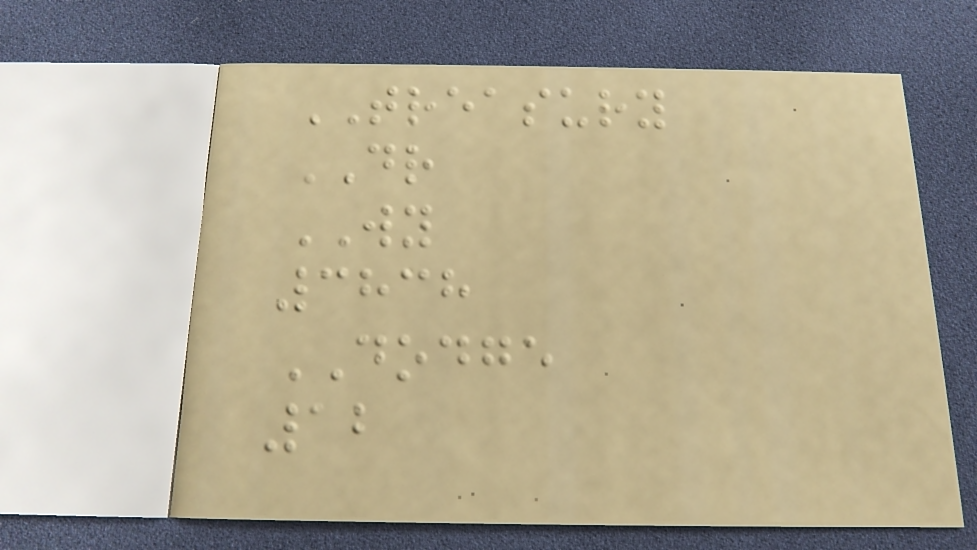TREASURY
DR
WY
3838
DODGE
12
